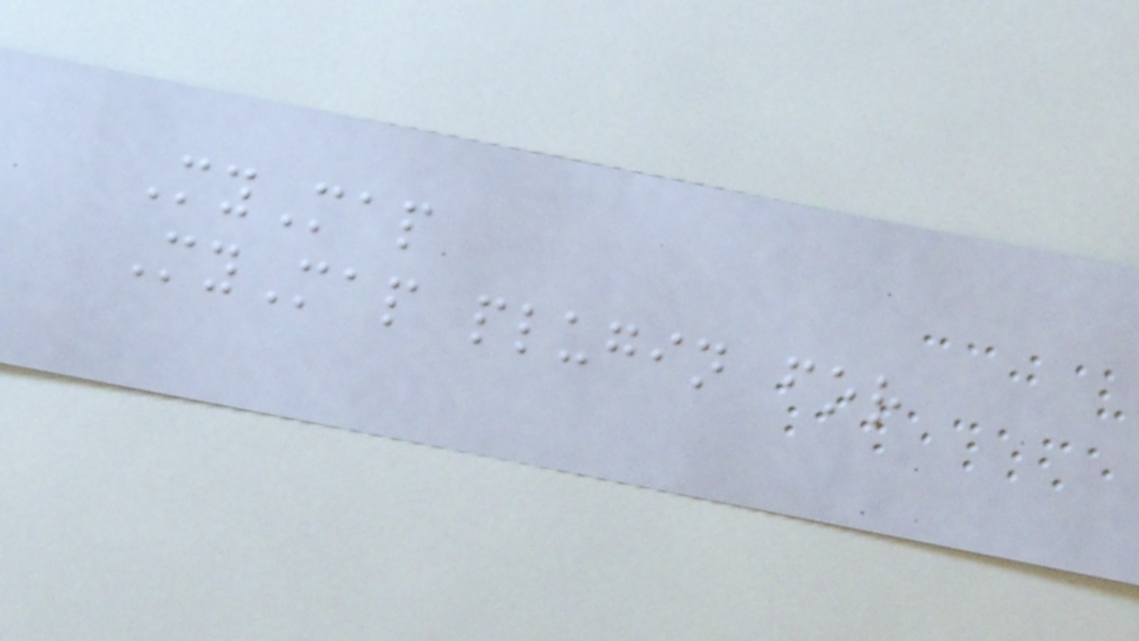MyMap
MyMap plugin for
